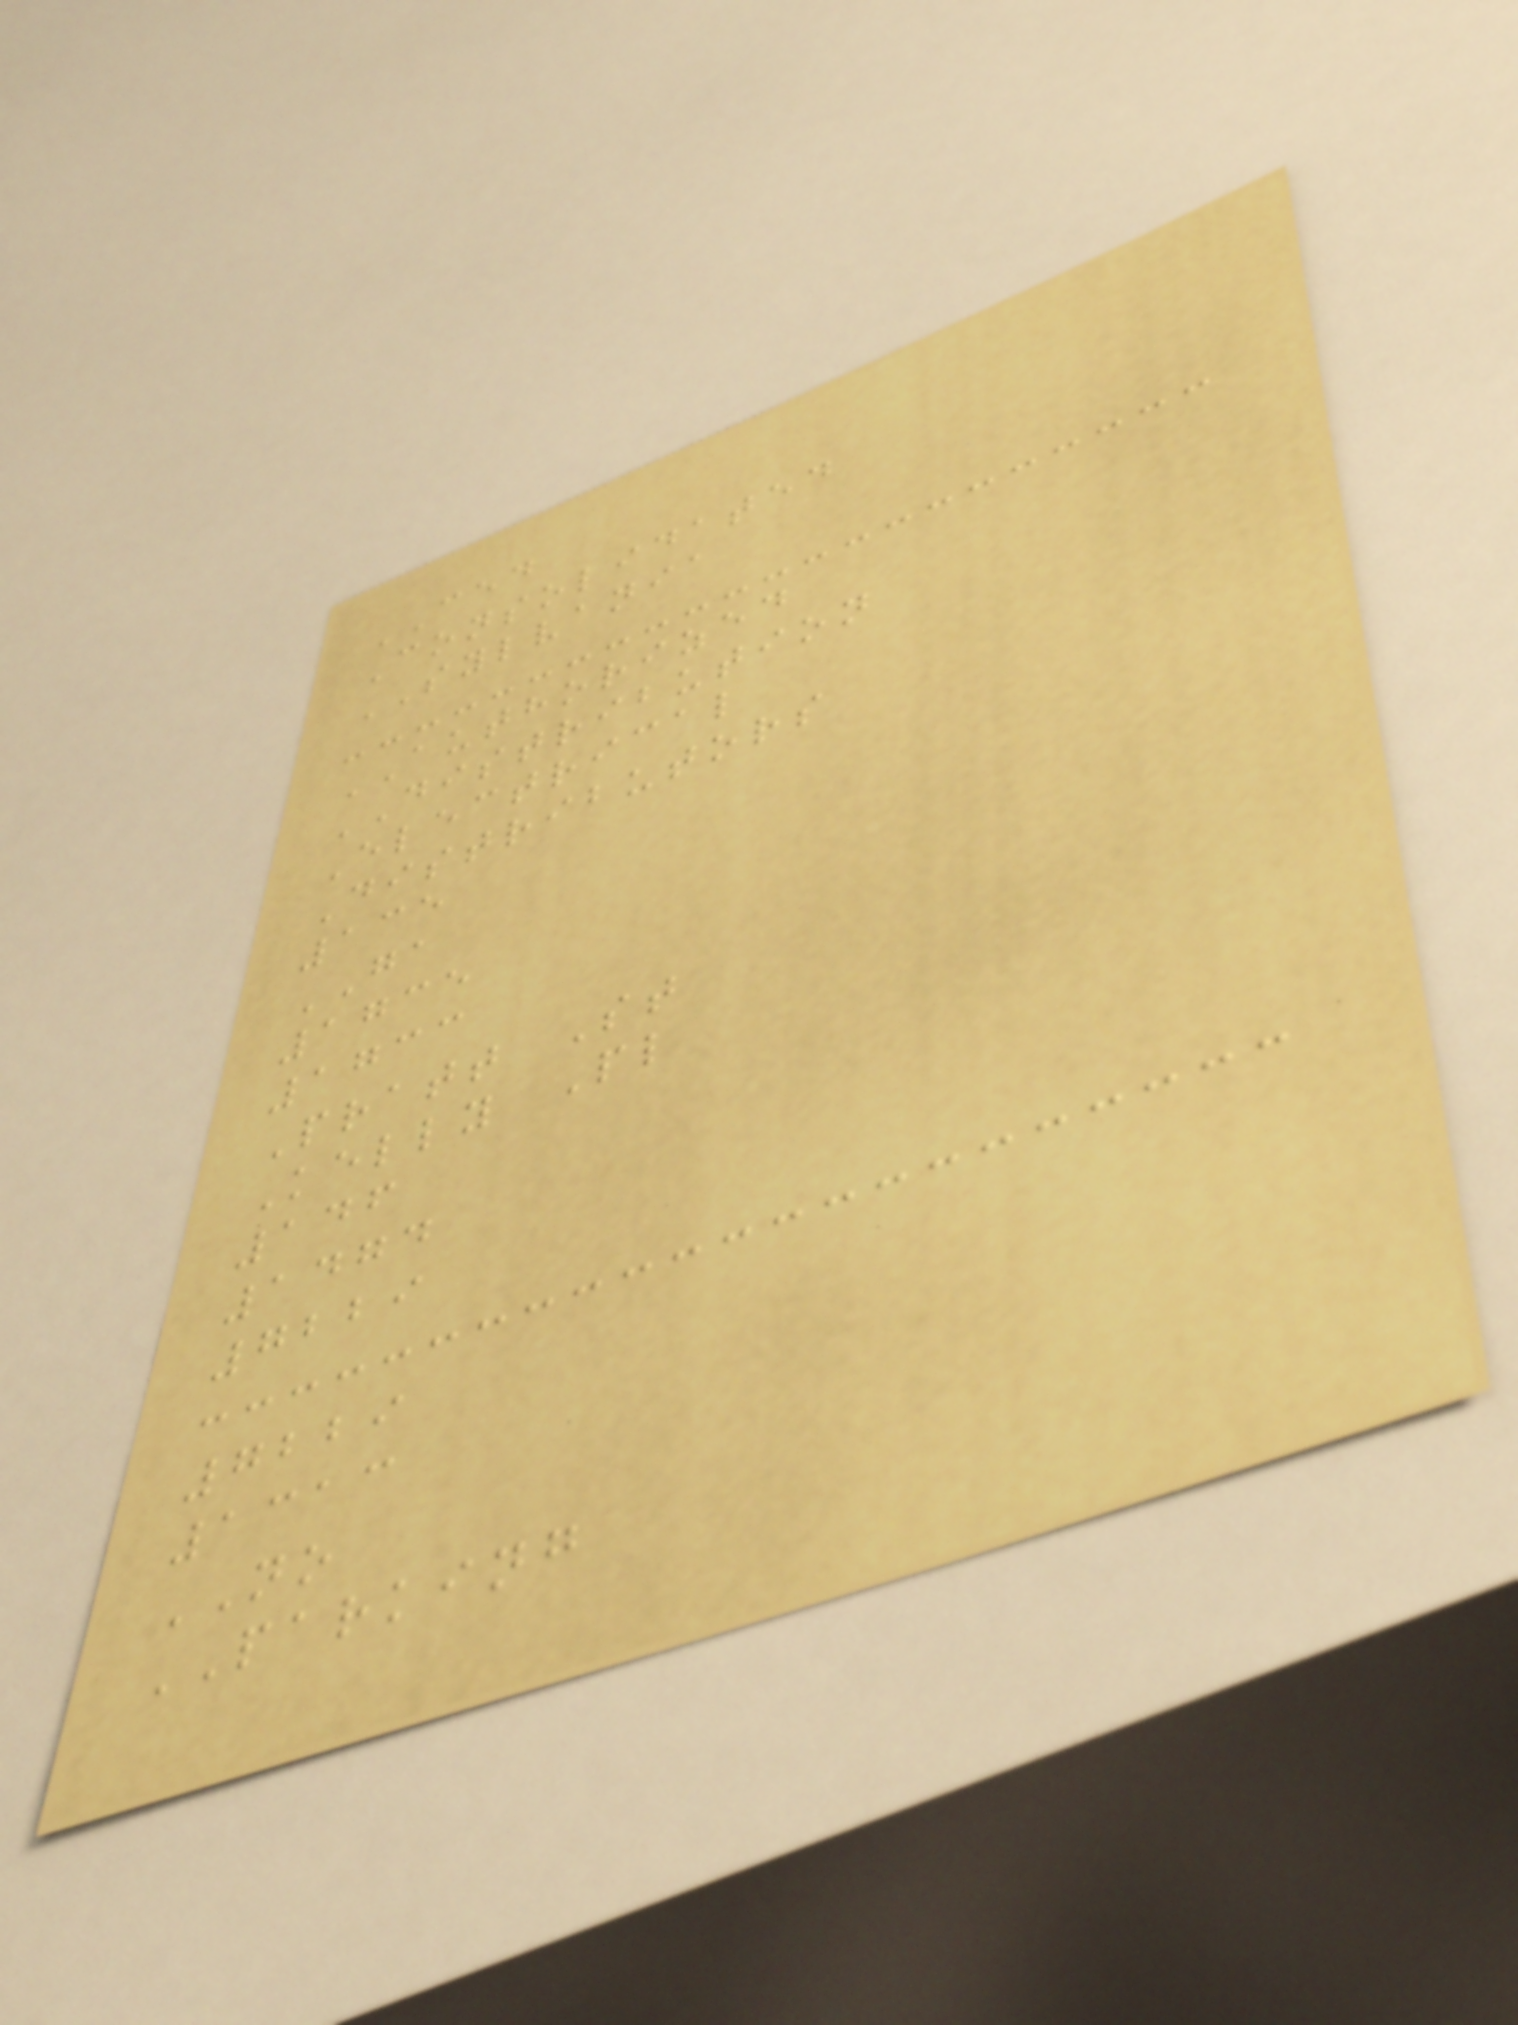CED
Consolidated
SYLVANIA
AUTHORIZED
DISTRIBUTION
Electrical
Distributors
135
GA
1735
1733
Pratt St
Kelly Pl
146
1474
7229
7229
1313
NO
PARKING
